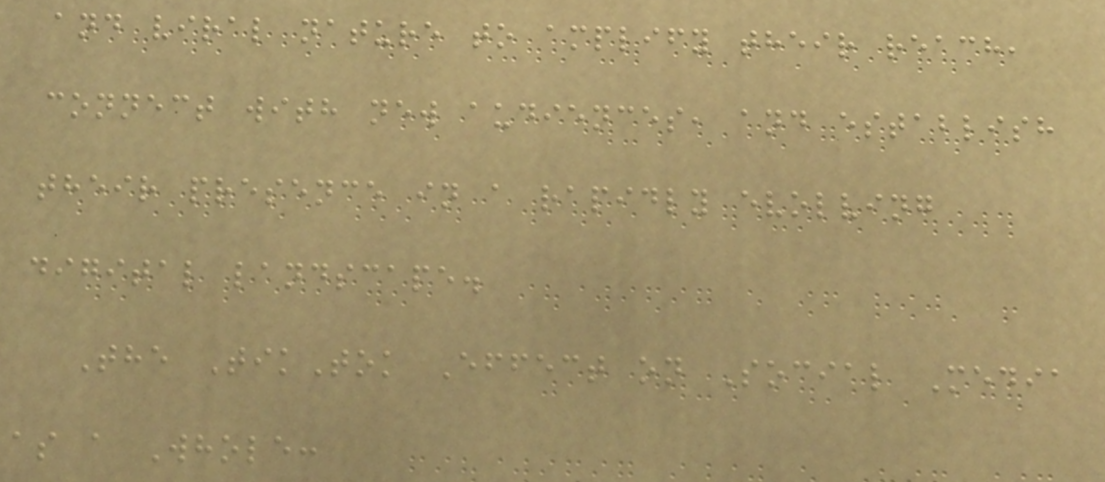and viral nature to amplify their reach,
connect with new audiences, and establish
their presence in a rapidly evolving
digital landscape.
The TikTok Effect on Social Media
as a Whole:
